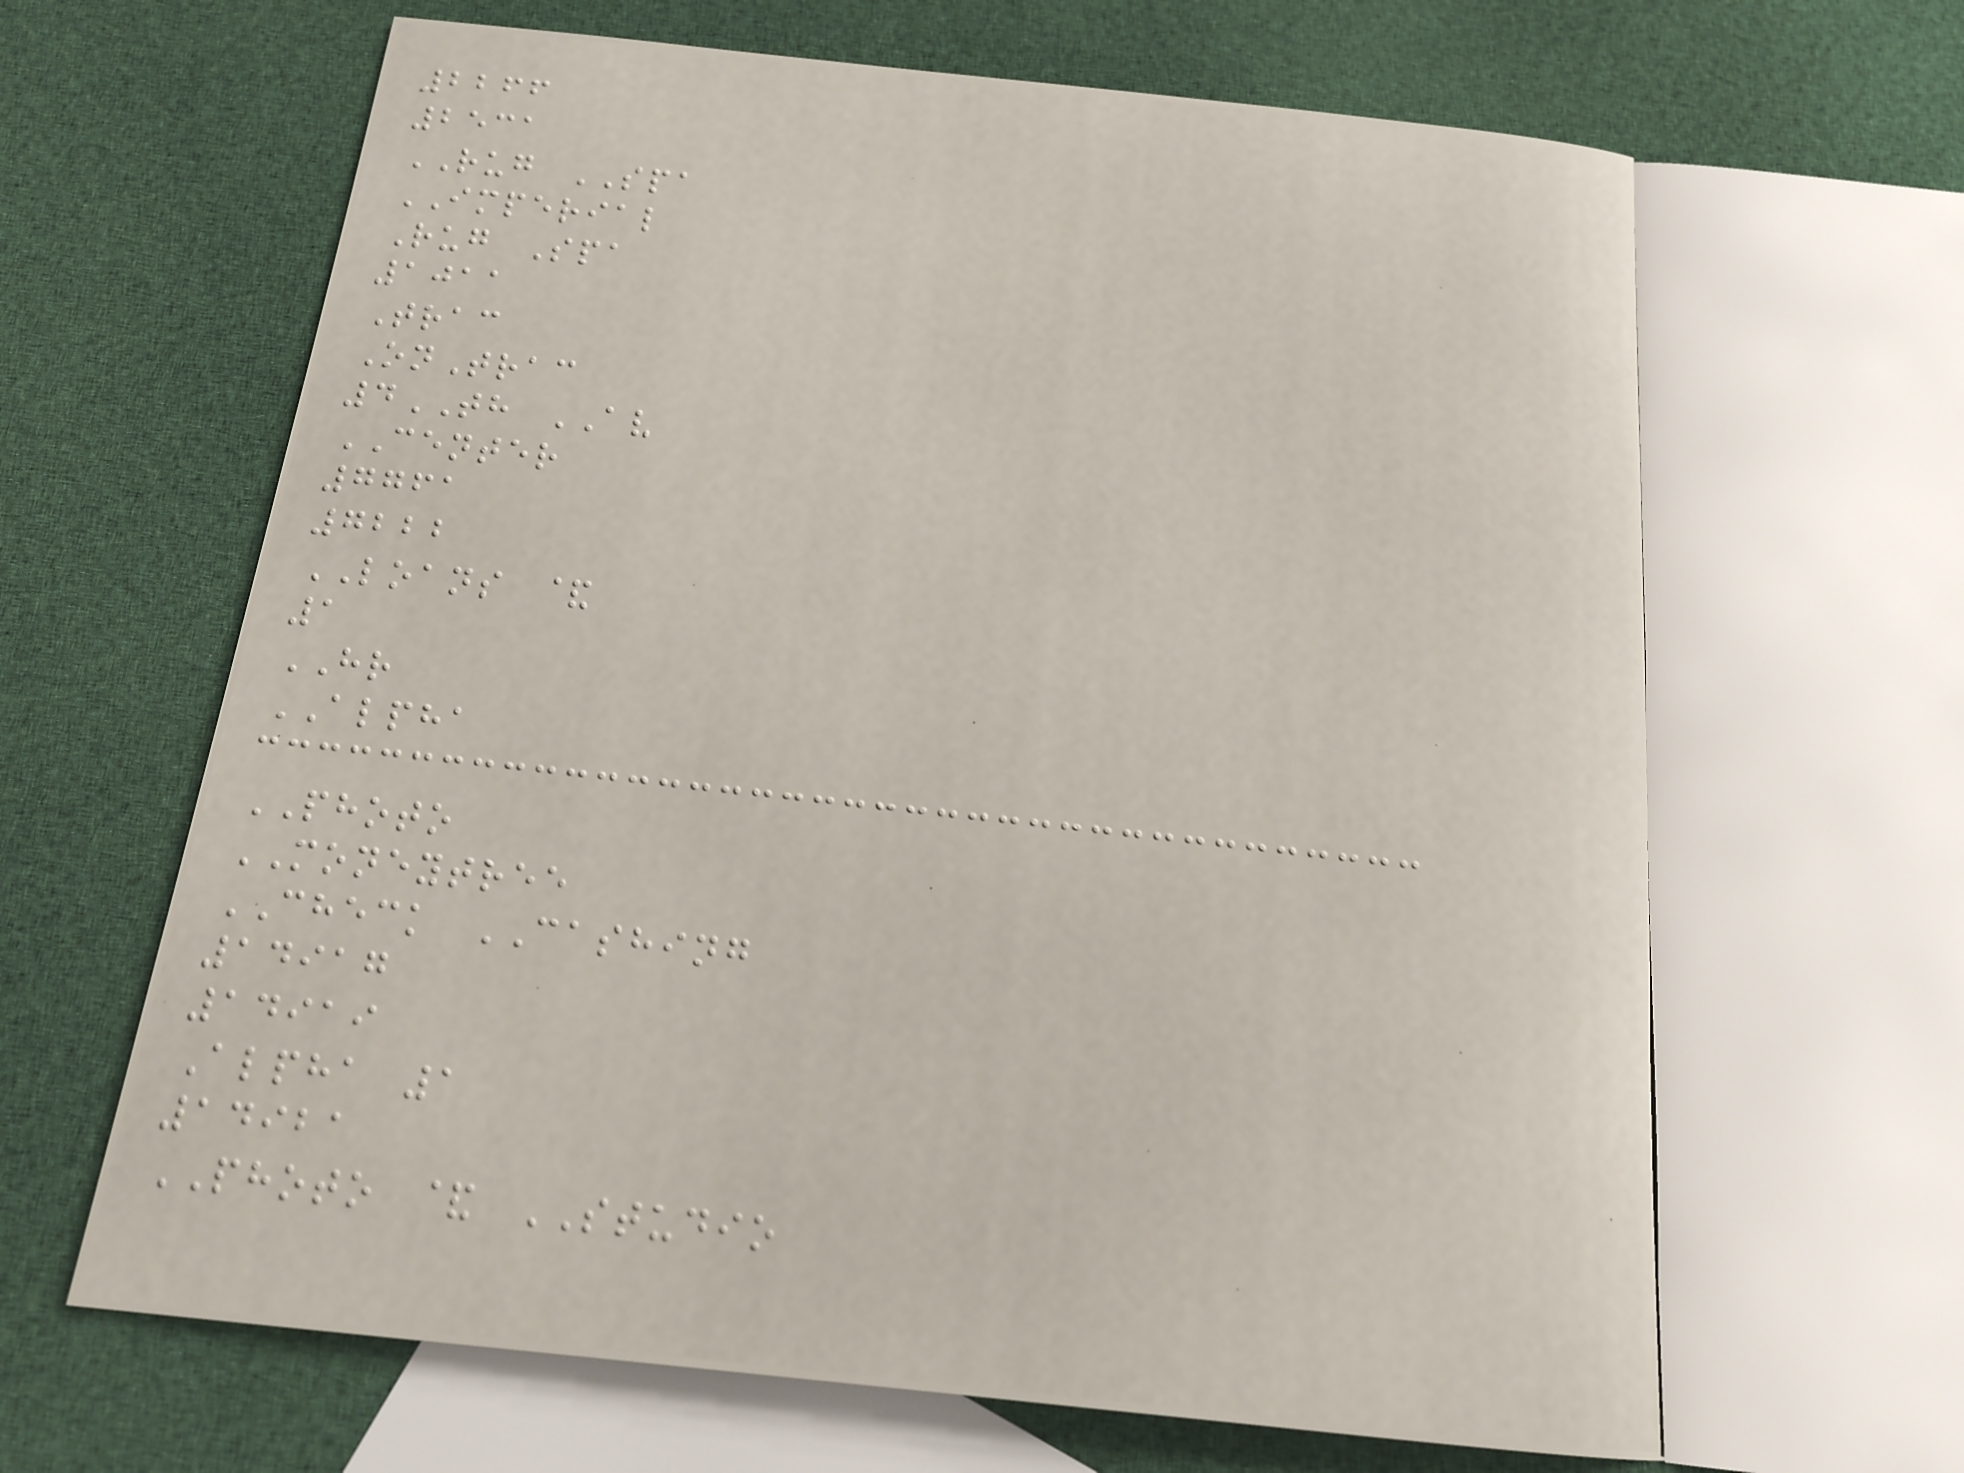2266
2531
RUG SPA
IMPERIAL
Rug Spa
1011
Trac
OnTrac
4TH AV
CENTER
7761
7222
LOANS &
1
HR
ALPHA
PHOTO
MONEYTREE
CHECK CASHING
14917
14919
Alpha 1
14921
PHOTO & STUDIO
